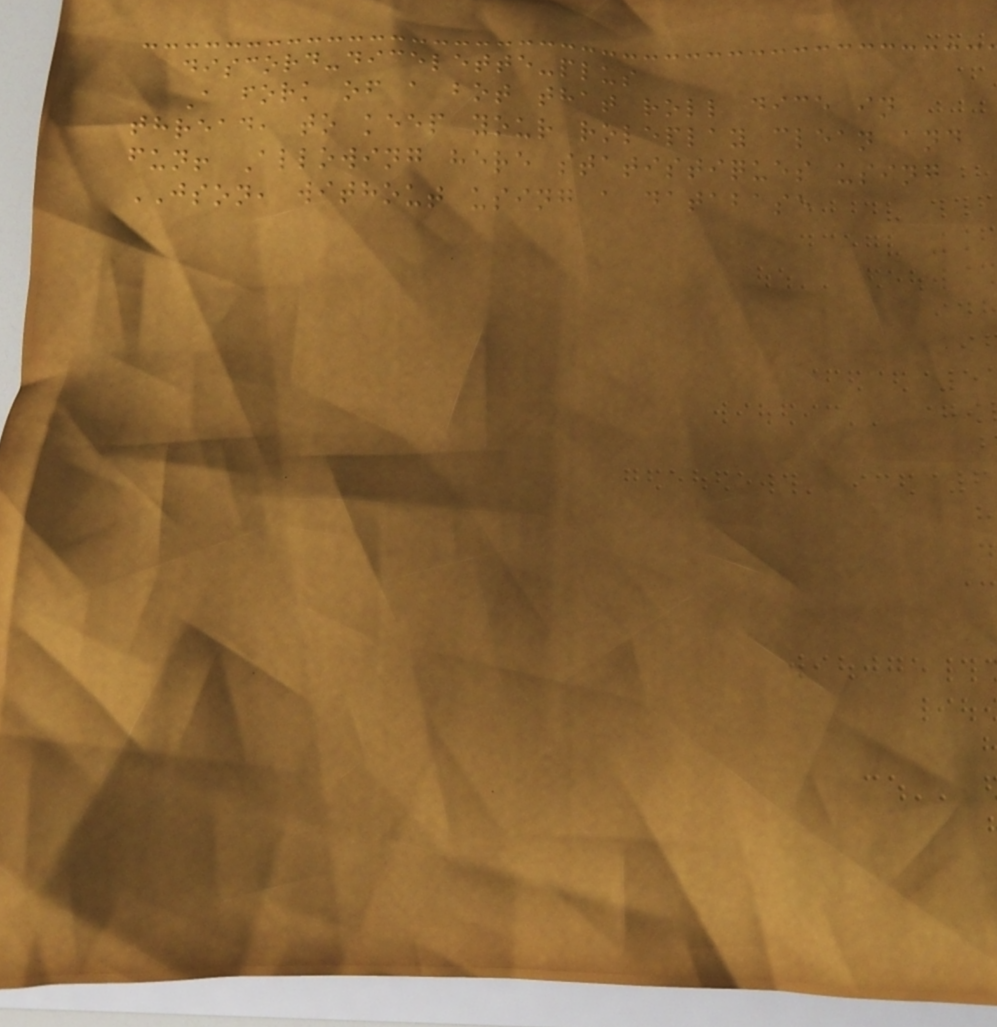discord-dicelette-plus
A fork of a bot that roll dice in
thread, to keep your roleplay clean and
fun! Allowing here statistiques using
JSON, without using a database
